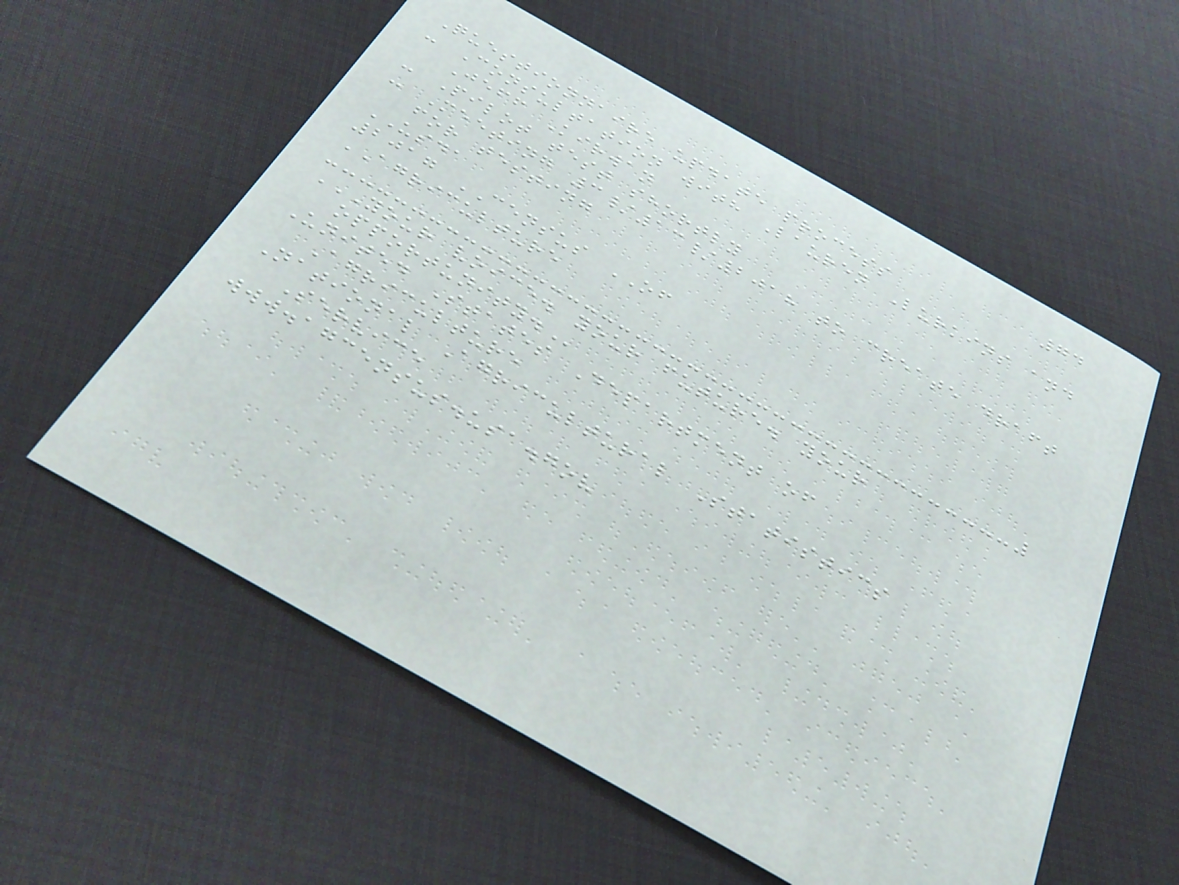74
Questionnaire update process
- Consultation with Lauren Lurkins and
Jeff Kirwan
- Pilot test shortly
- Meeting 3/13/2018 to create draft
for testing
USDA
2017 CENSUS OF
AGRICULTURE
YOUR VOICE. YOUR FUTURE. YOUR
OPPORTUNITY.
United States Department of
Agriculture
National Agricultural Statistics
Service
www.agcensus.usa.gov
